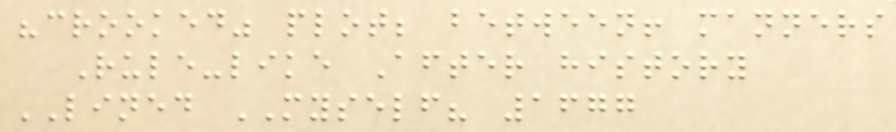"crooked" plot; between! manners
Rule-like After history
LINED MYSELF? 1677
